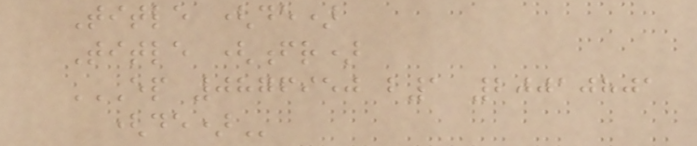Title (de)
Title (fr)
EP 0876950 B1 20010801
(DE)
